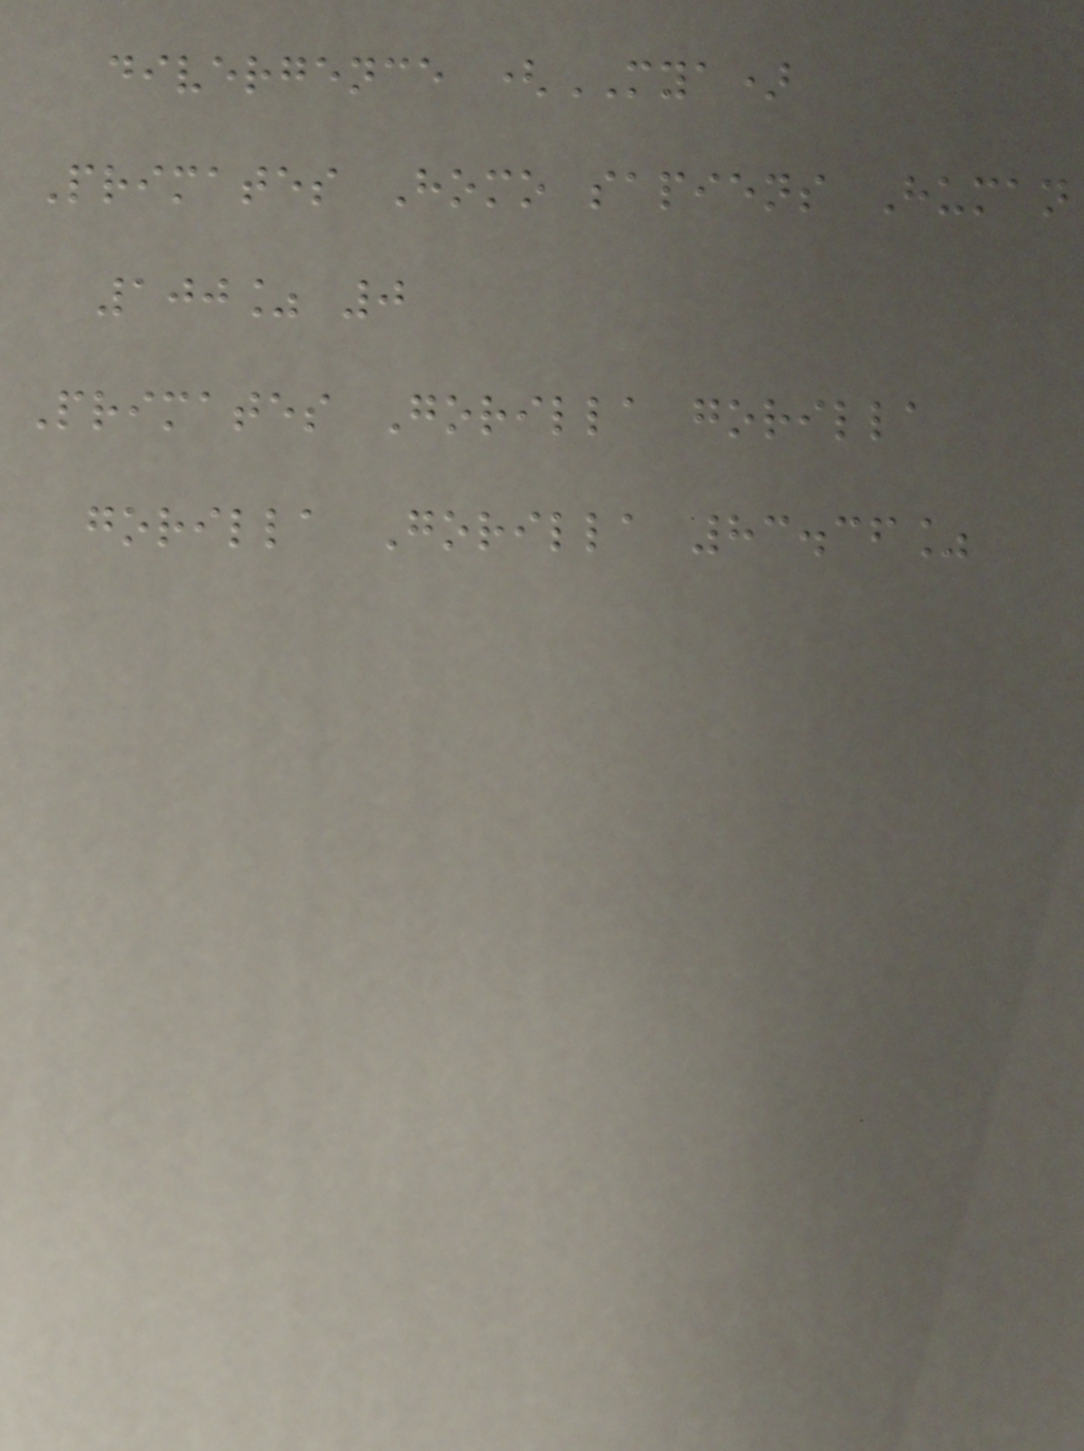divergence (MYA)
Primates Homo sapiens Human
100% 0
Primates Gorilla gorilla
gorilla Gorilla 83.36%
